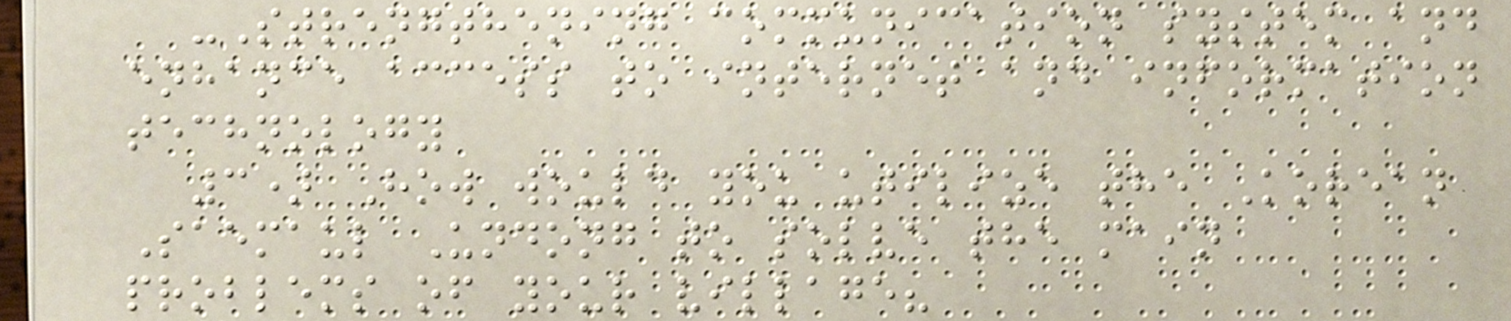-Strengthening communication system and
enhance access to internet and information
technology
3) How would you utilize the Korean
Saemaul Undong to solve the main
problems of your village?
